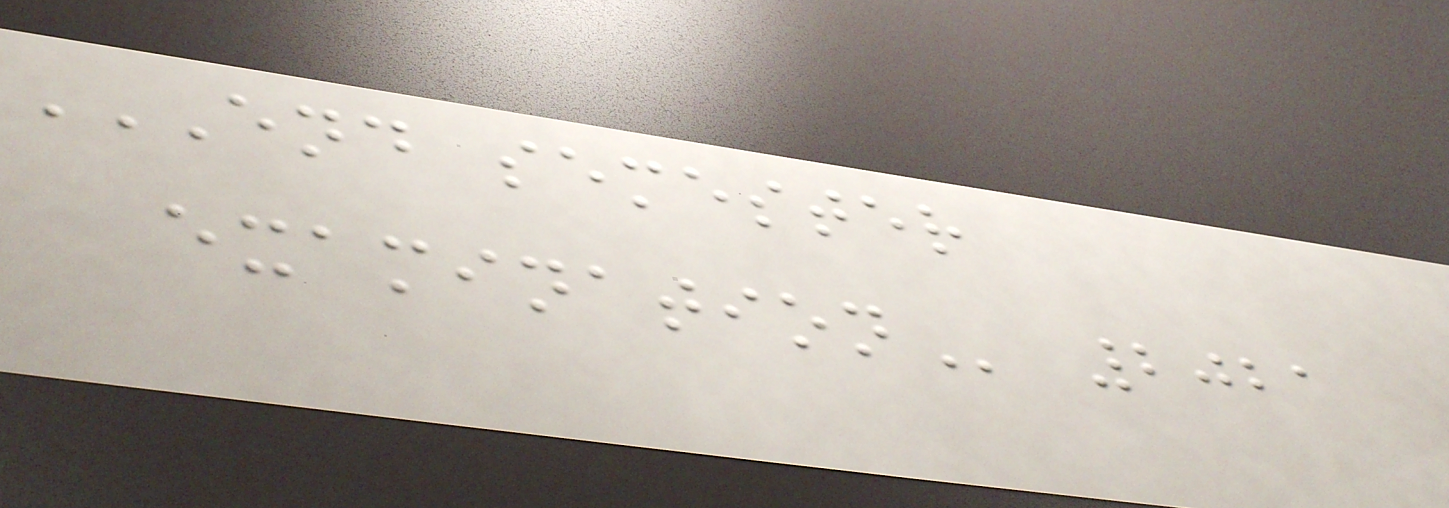END SEMESTER
EXAMINATION 2021
